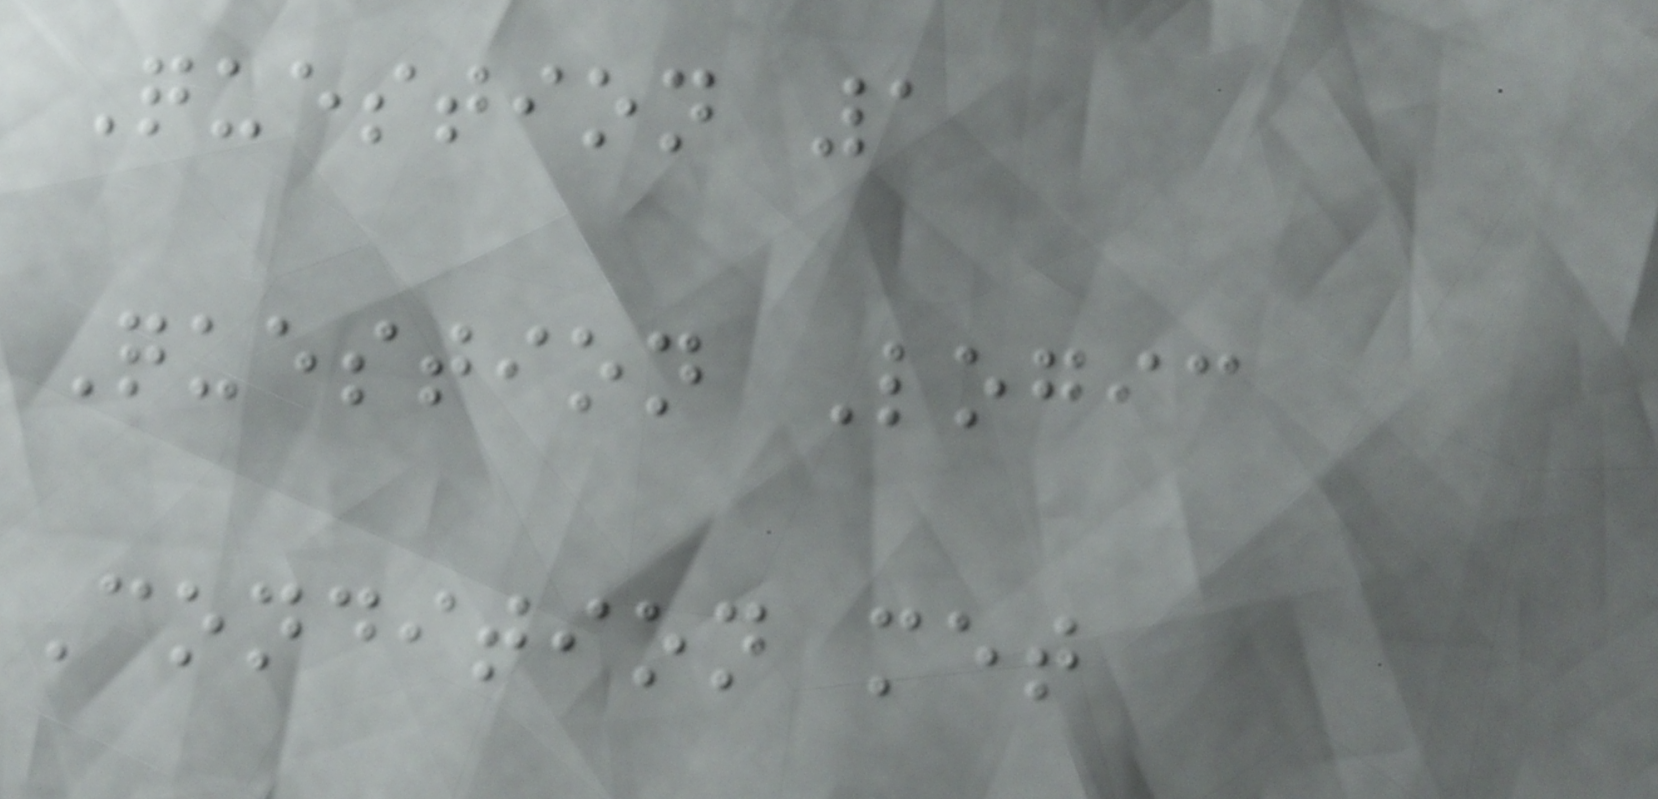Question 1
Question Logic
Condition met
